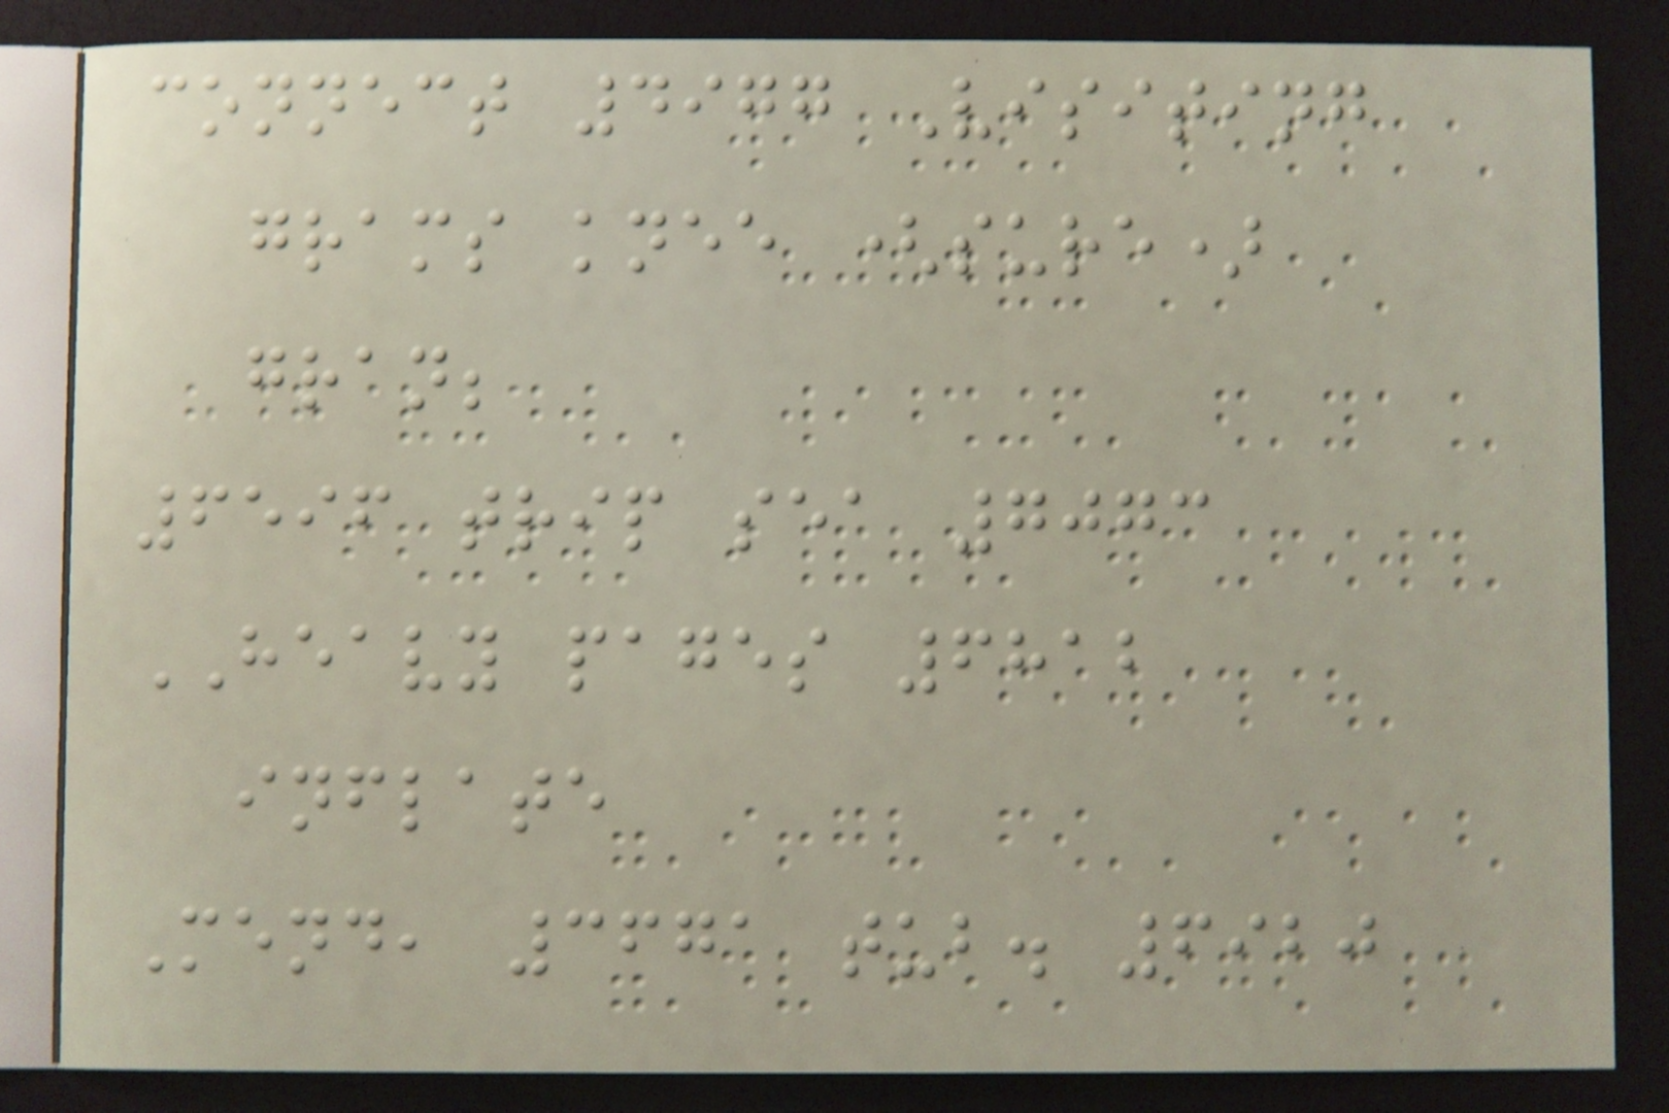connect 4977 Visiting
grams knee (sure)
gran;
6596 trip sea 7073
HEAVY pages 6812
inflate
Mend, 3671 tub. 6920
